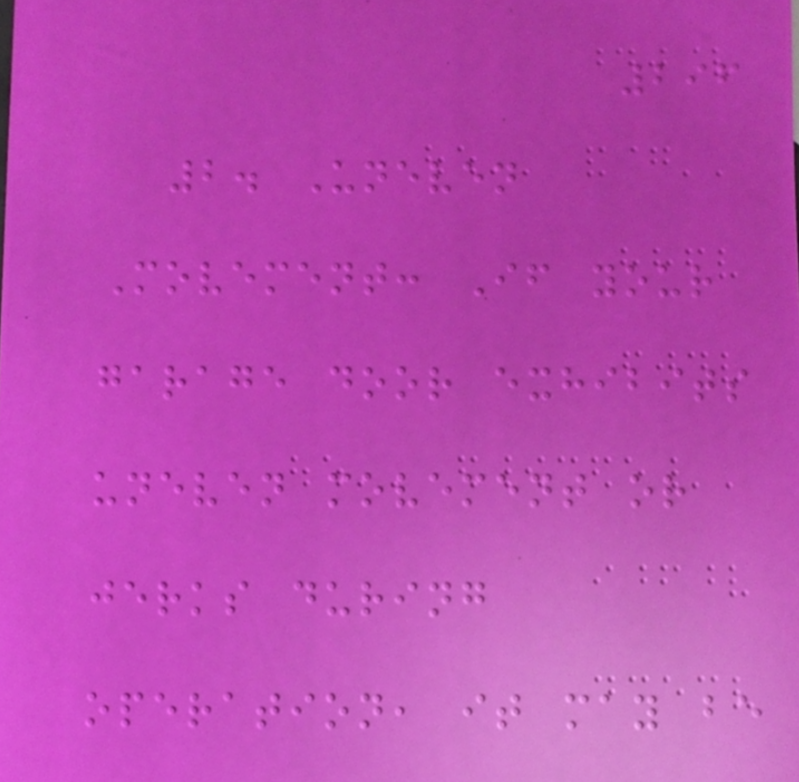296
2. Uneven
Movement: If your
garage door exhibits
uneven movement or
jerks during
operation, it may be
